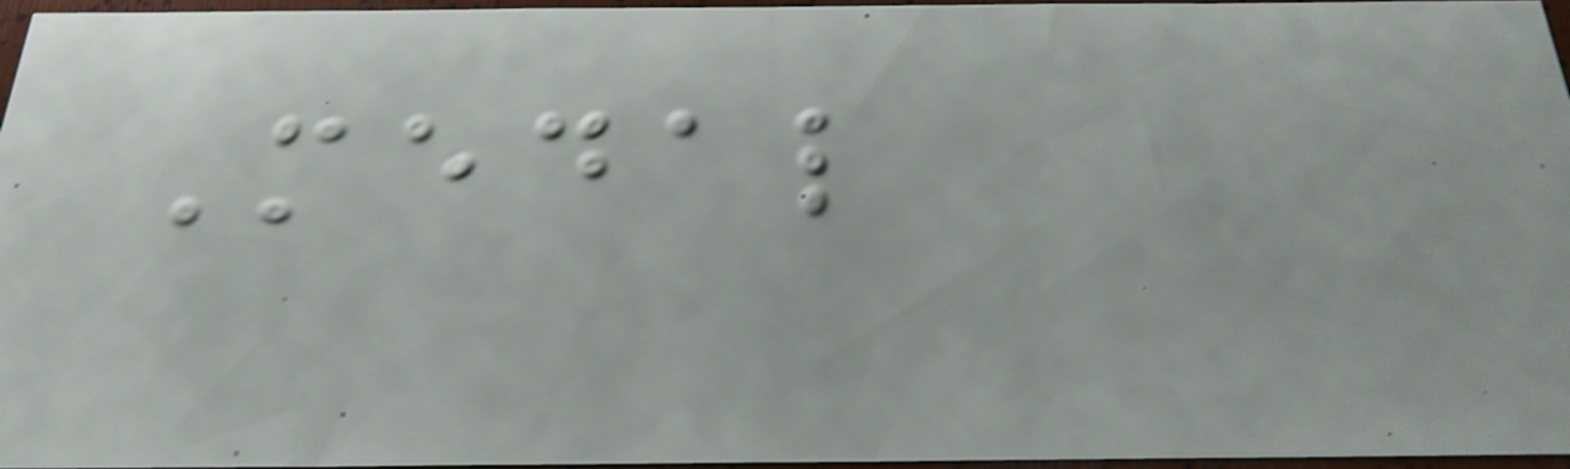Medal
